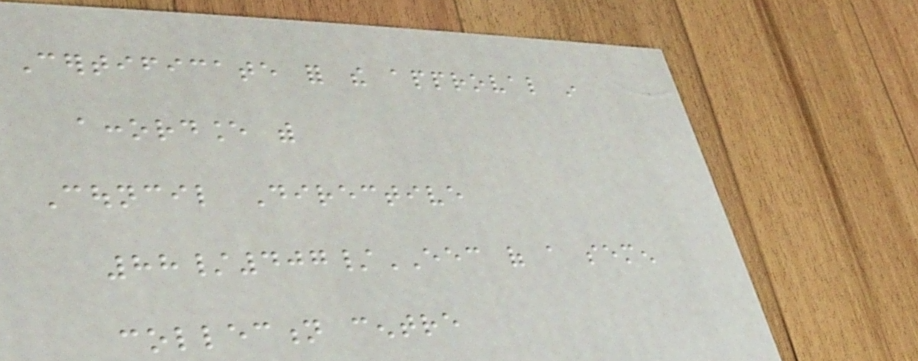Certificate for the approval in
accordance with
Council Directive
88/407/EEC of a semen
collection centre
